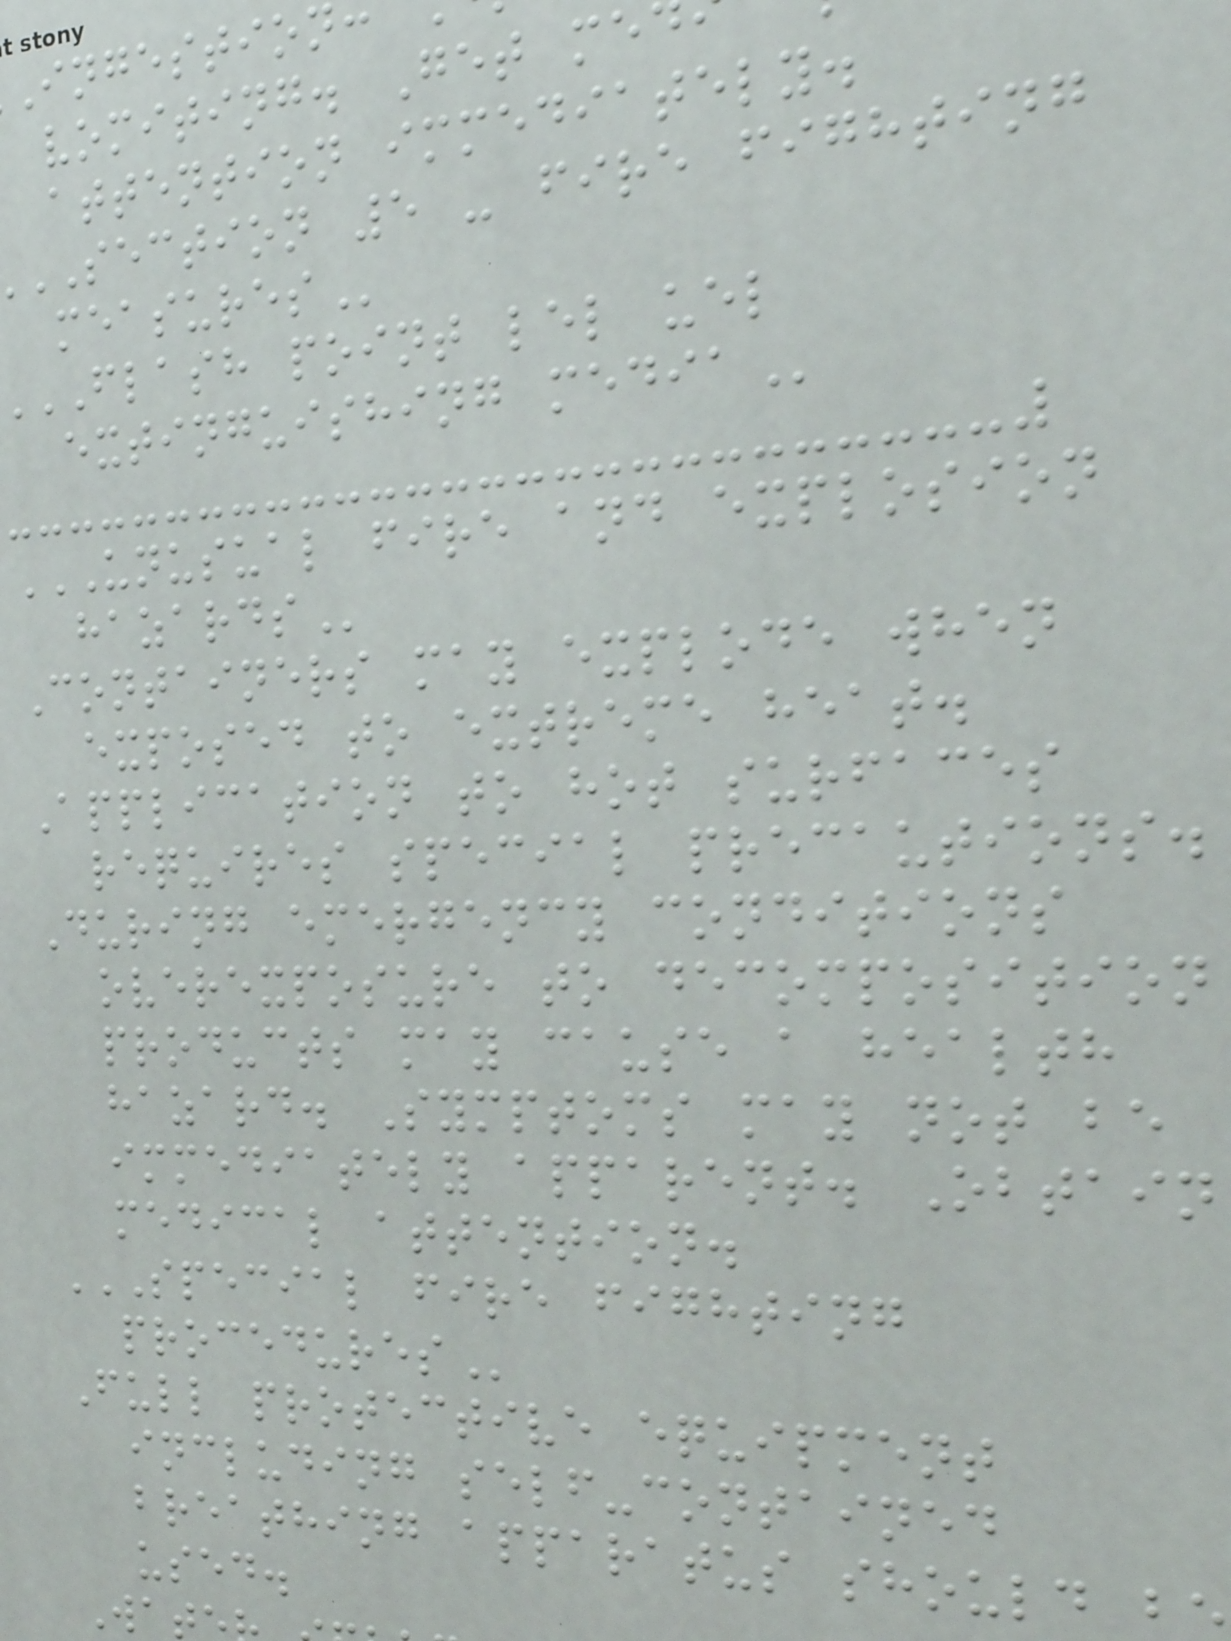vomiting. Get me
attention immediately.
SECTION 5 - fire fighting
FLASH point lel uel
extinguishing
UNUSUAL FIRE AND EXPLOSION
Containers may explode when
exposed to extreme heat.
Application to hot surfaces
requires special precautions.
During emergency conditions
overexposure to decomposition
products may cause a health
hazard. Symptoms may not be
immediately apparent. Obtain
medical attention.
SPECIAL FIRE FIGHTING
Full protective equipment
including self-contained
breathing apparatus should b
used.
